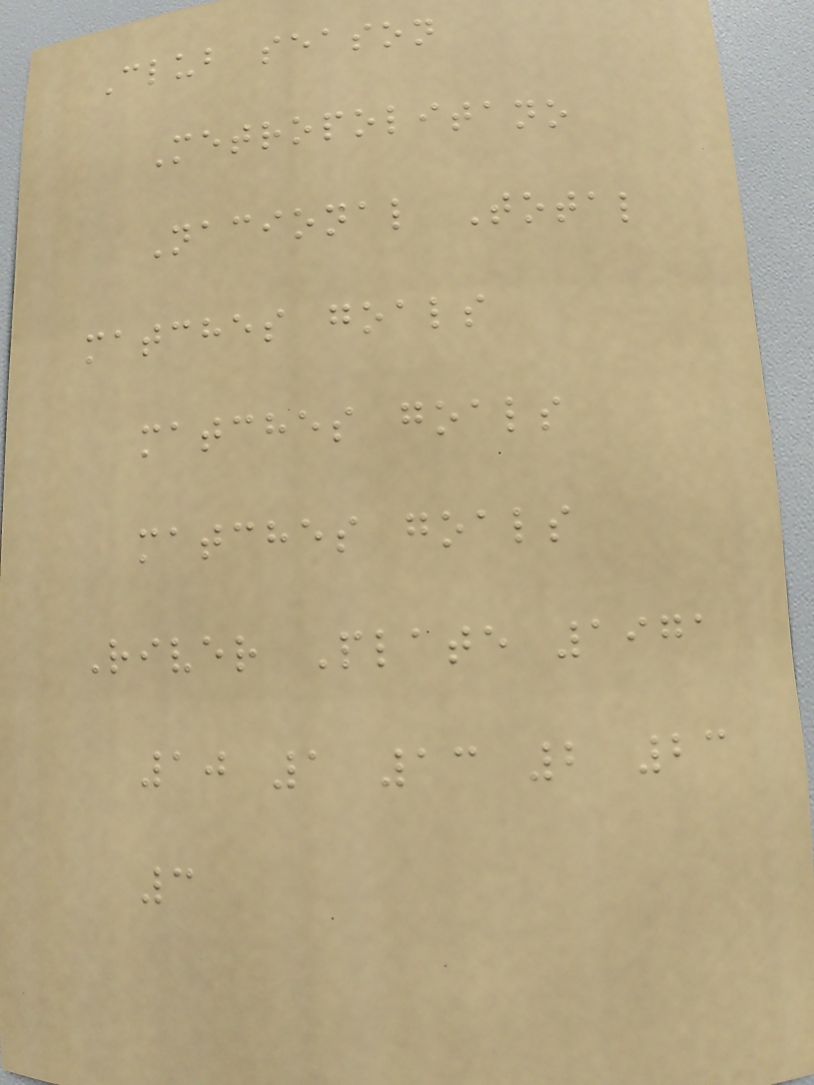Club season
Metropolitano
Nacional Total
matches goals
matches goals
matches goals
River Plate 1971
10 1 13 2 23
3
